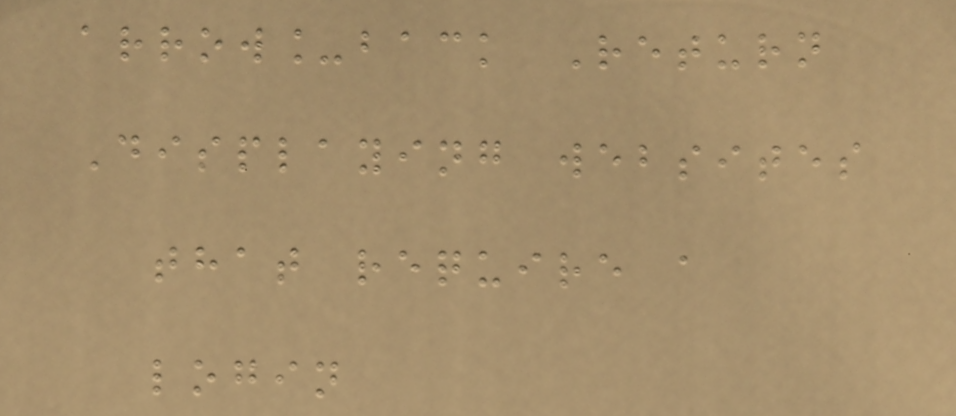arrow_back Return
Displaying websites
that require a
login
